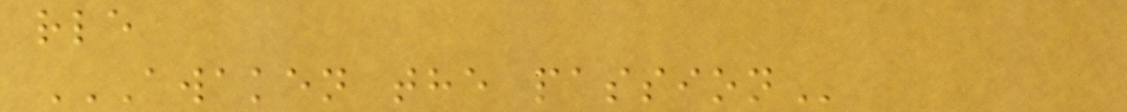rle
AWAKEN THE PASSION
